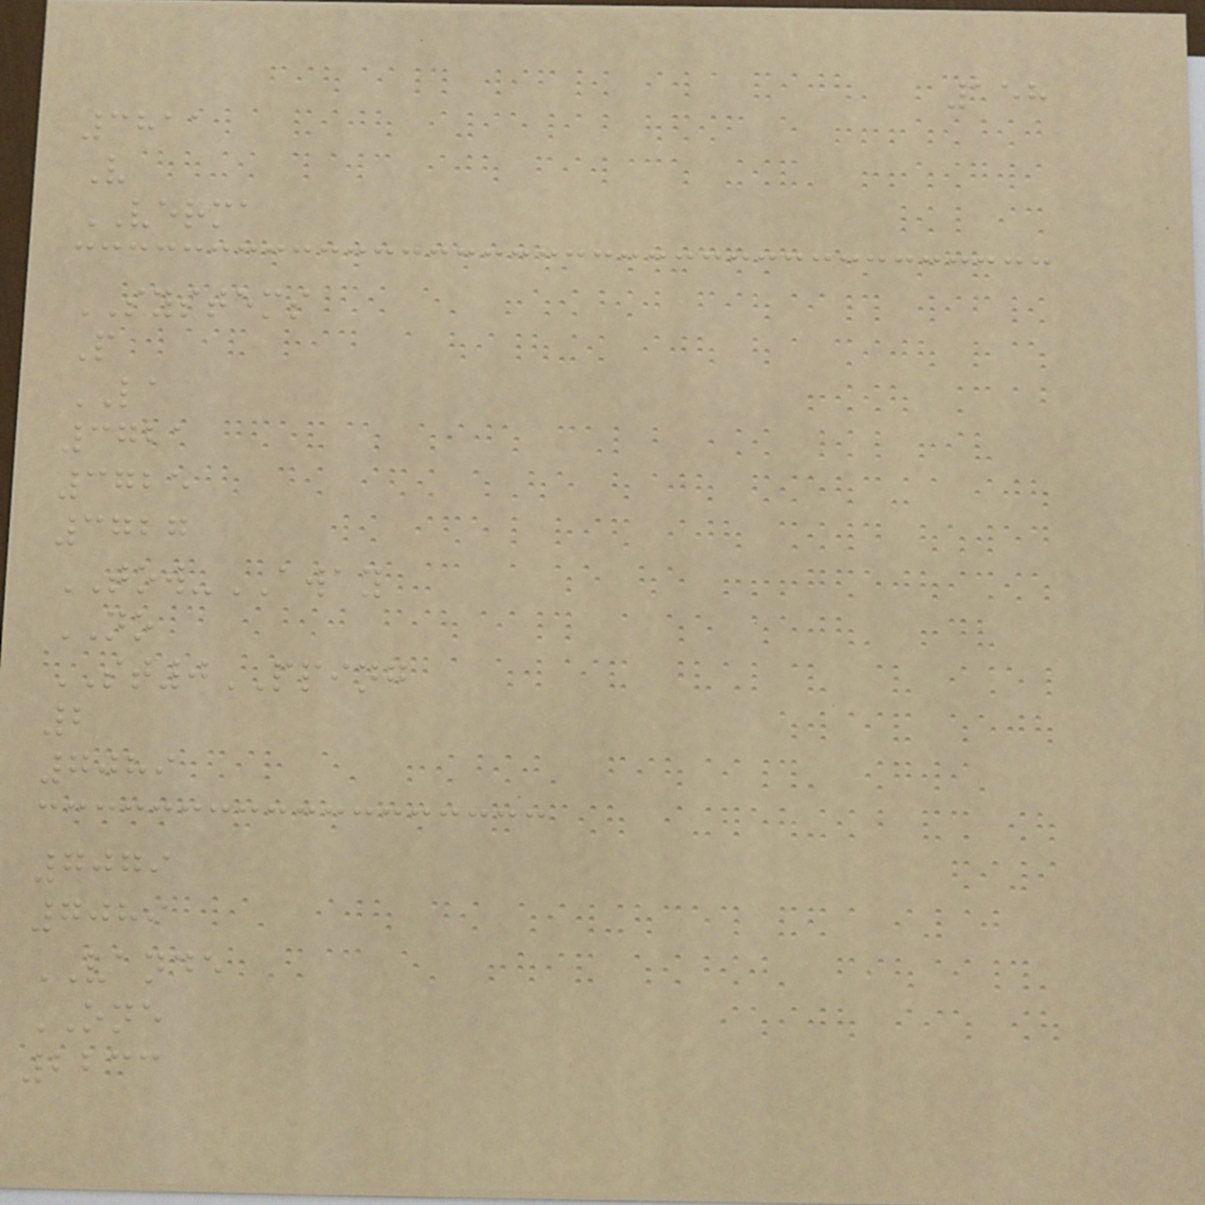158
3811
V
VERMA
SYSTEMS
P
LA
3721
3725
3727
TOW-AWAY
NO
ST0PPING
2
7089
7079
7089
VANDE
ONE
2233
